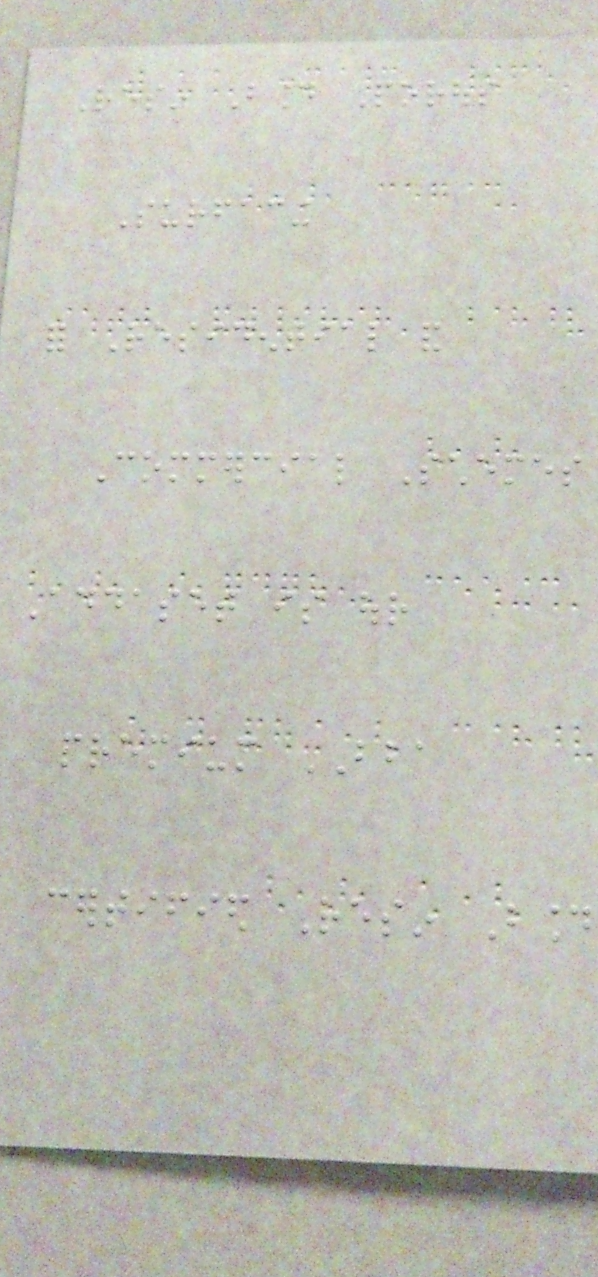Resin Bound Porous
Surfacing
for Residential and
Commercial Schemes
Addaset is our
premium BBA
certified Resin Bound
